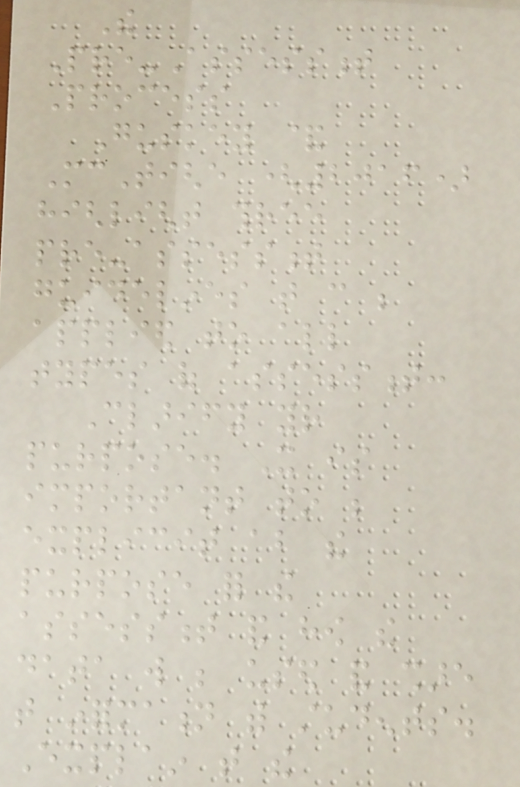The
Pre-Assessment
Process
Guskey &
McTighe (2016)
highlight three
pre-assessment
guidelines that can be
applied to all
types of assessment:
Clarify your
purpose. It is
important to be
explicit about the
purpose for the
assessment and how the
data will be used and share
that information with students.
Explain that the
